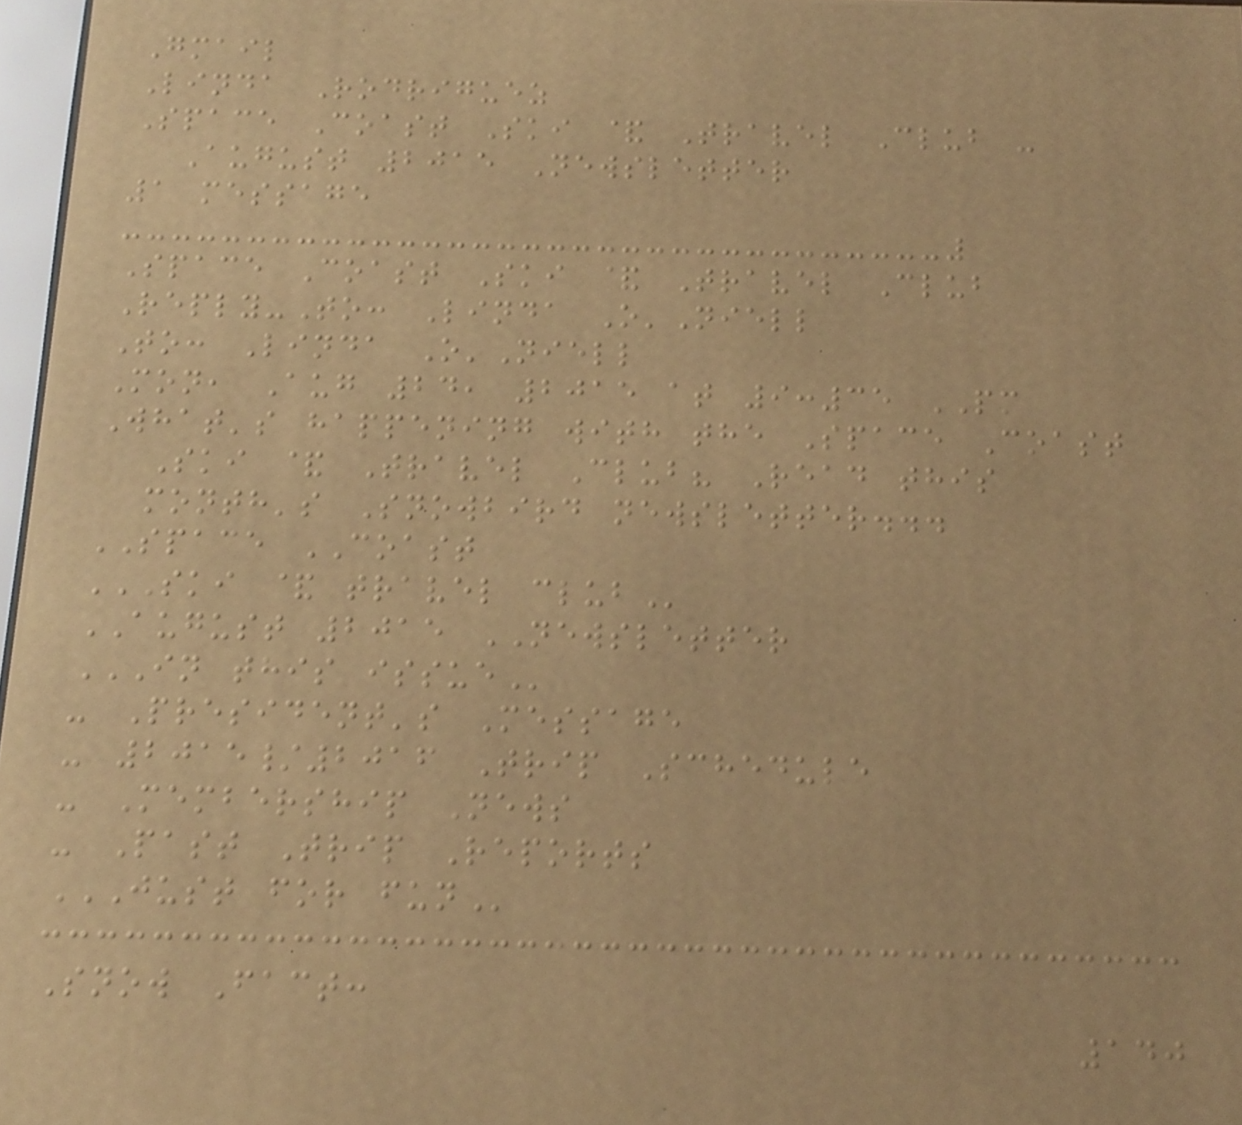Gmail
Linda Rodriguez
Space Coast Ski & Travel Club -
August 2015 Newsletter
1 message
Space Coast Ski & Travel Club
Reply-To: Linda O'Niell
To: Linda O'Niell
Mon, Aug 24, 2015 at 9:35 PM
What's happening with the Space Coast
Ski & Travel Club? Read this
month's Snowbird newsletter...
SPACE COAST
SKI & TRAVEL CLUB
AUGUST 2015 NEWSLETTER
IN THIS ISSUE
- President's Message
- 2015/2016 Trip Schedule
- Membership News
- Past Trip Reports
JUST FOR FUN
Snow Fact:
140
